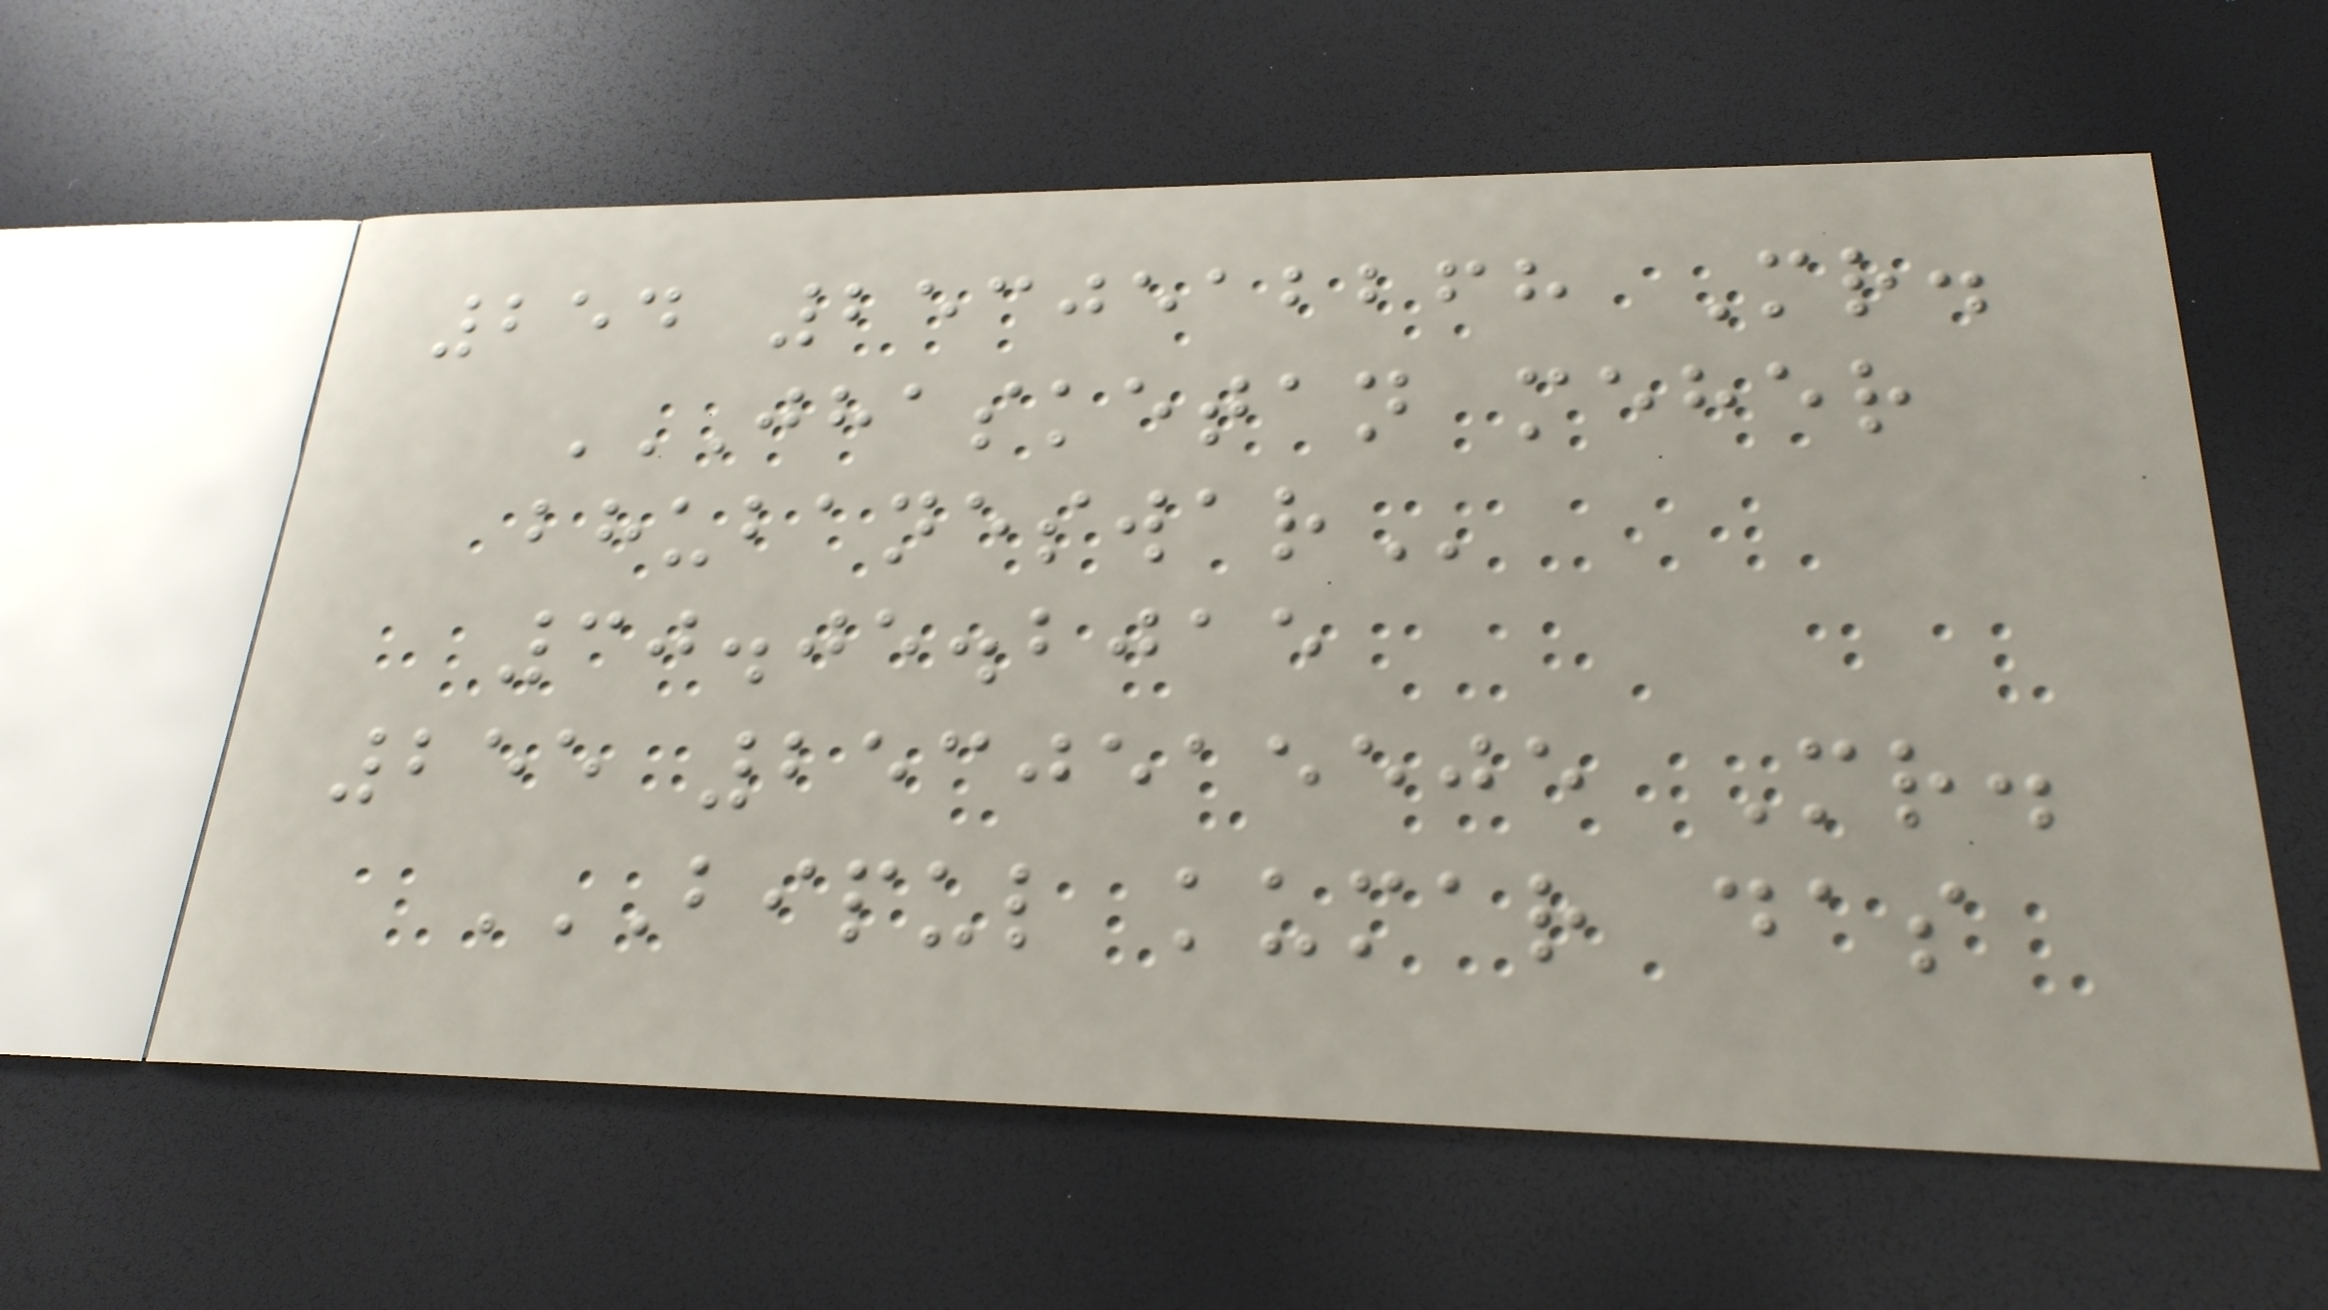254 2530512268 Mr.
JHASKETAN MEHER
BHUBANESWAR
30.05.2015
255 2530515505 Mr.
BIPUL KUMAR DAS
